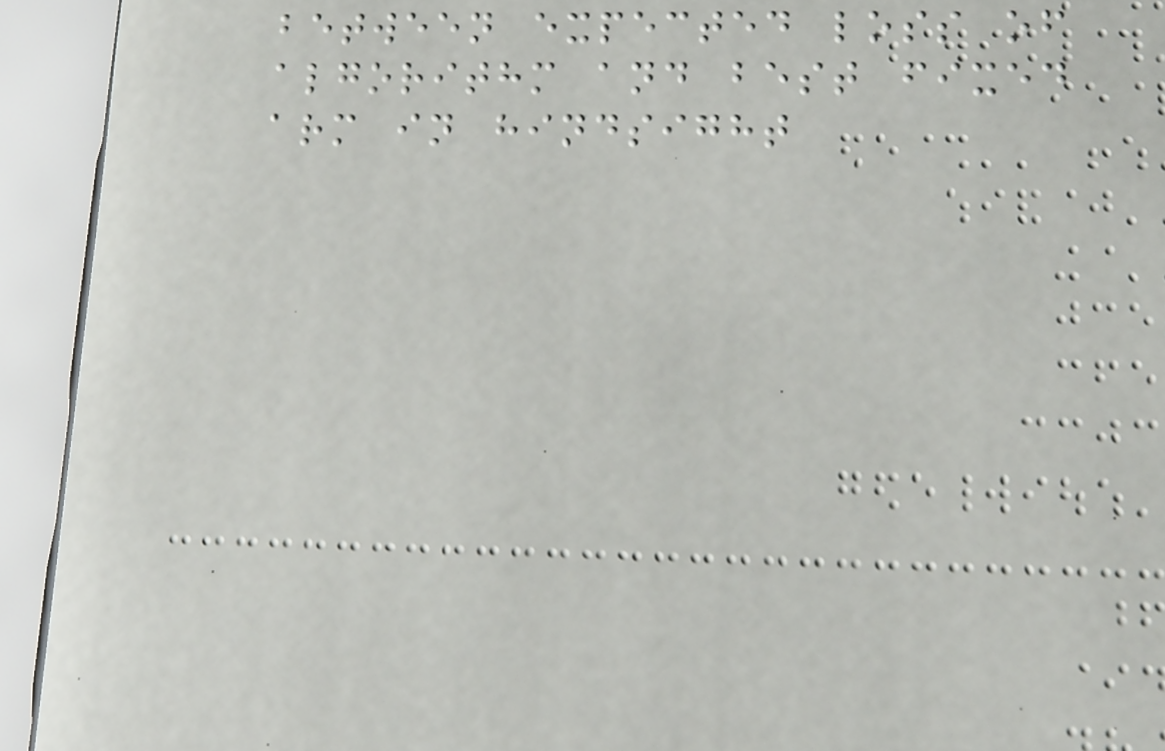between expected loss of
algorithm and best fixed
arm in hindsight
